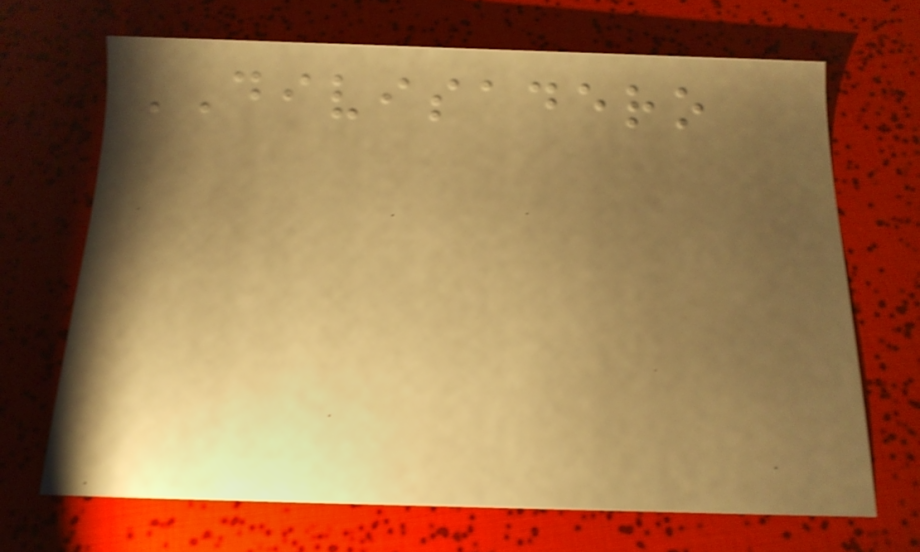DIVISADERO
